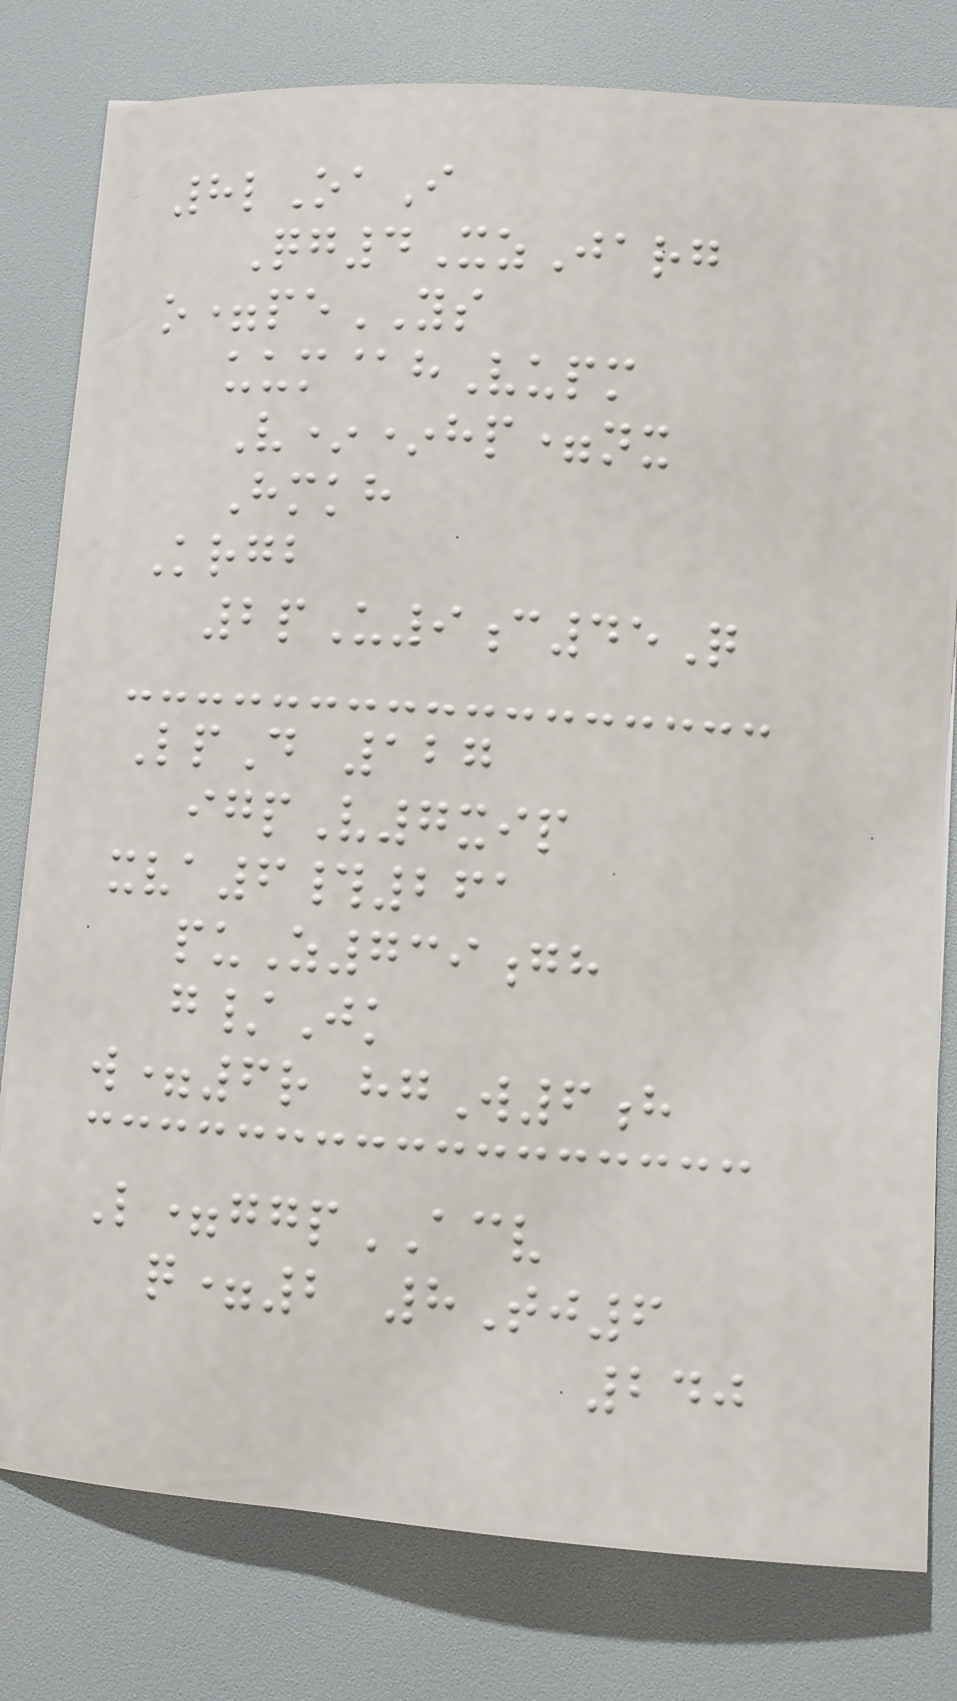8lOaI
Qg4XzJarg
o=peYS
uum@hVupm
V**hp=nx
Hmkh
Krgb
2pU9c45Q
LpD 127
igpV7xip
xva6#261
puZ739gh
g/Jk
w=6r hgW6h
L=ggpACV
q=2 8Tj6
240
